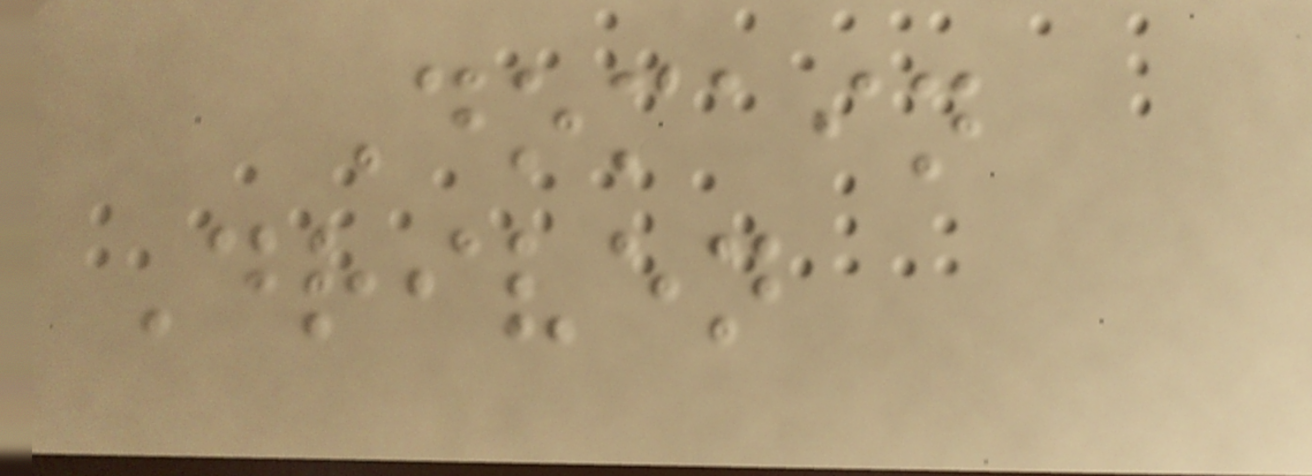Domain
Driven
